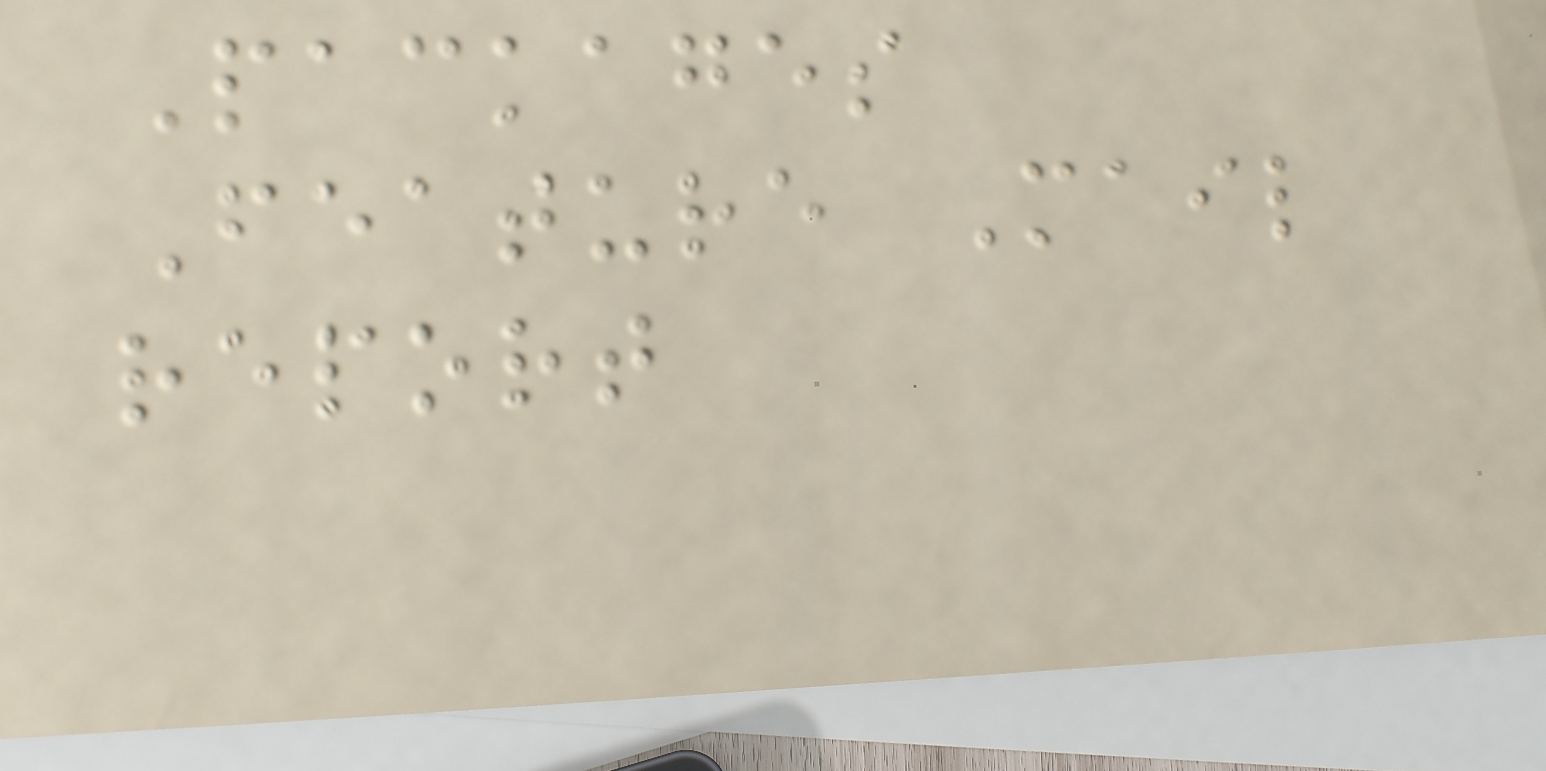Packages
Feature Mail
report
